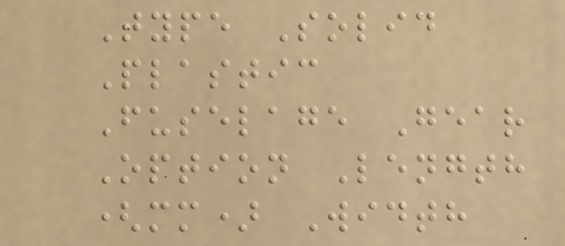Type Solid
Plastic
Fuselage Gear
Option Length
(mm) Width
